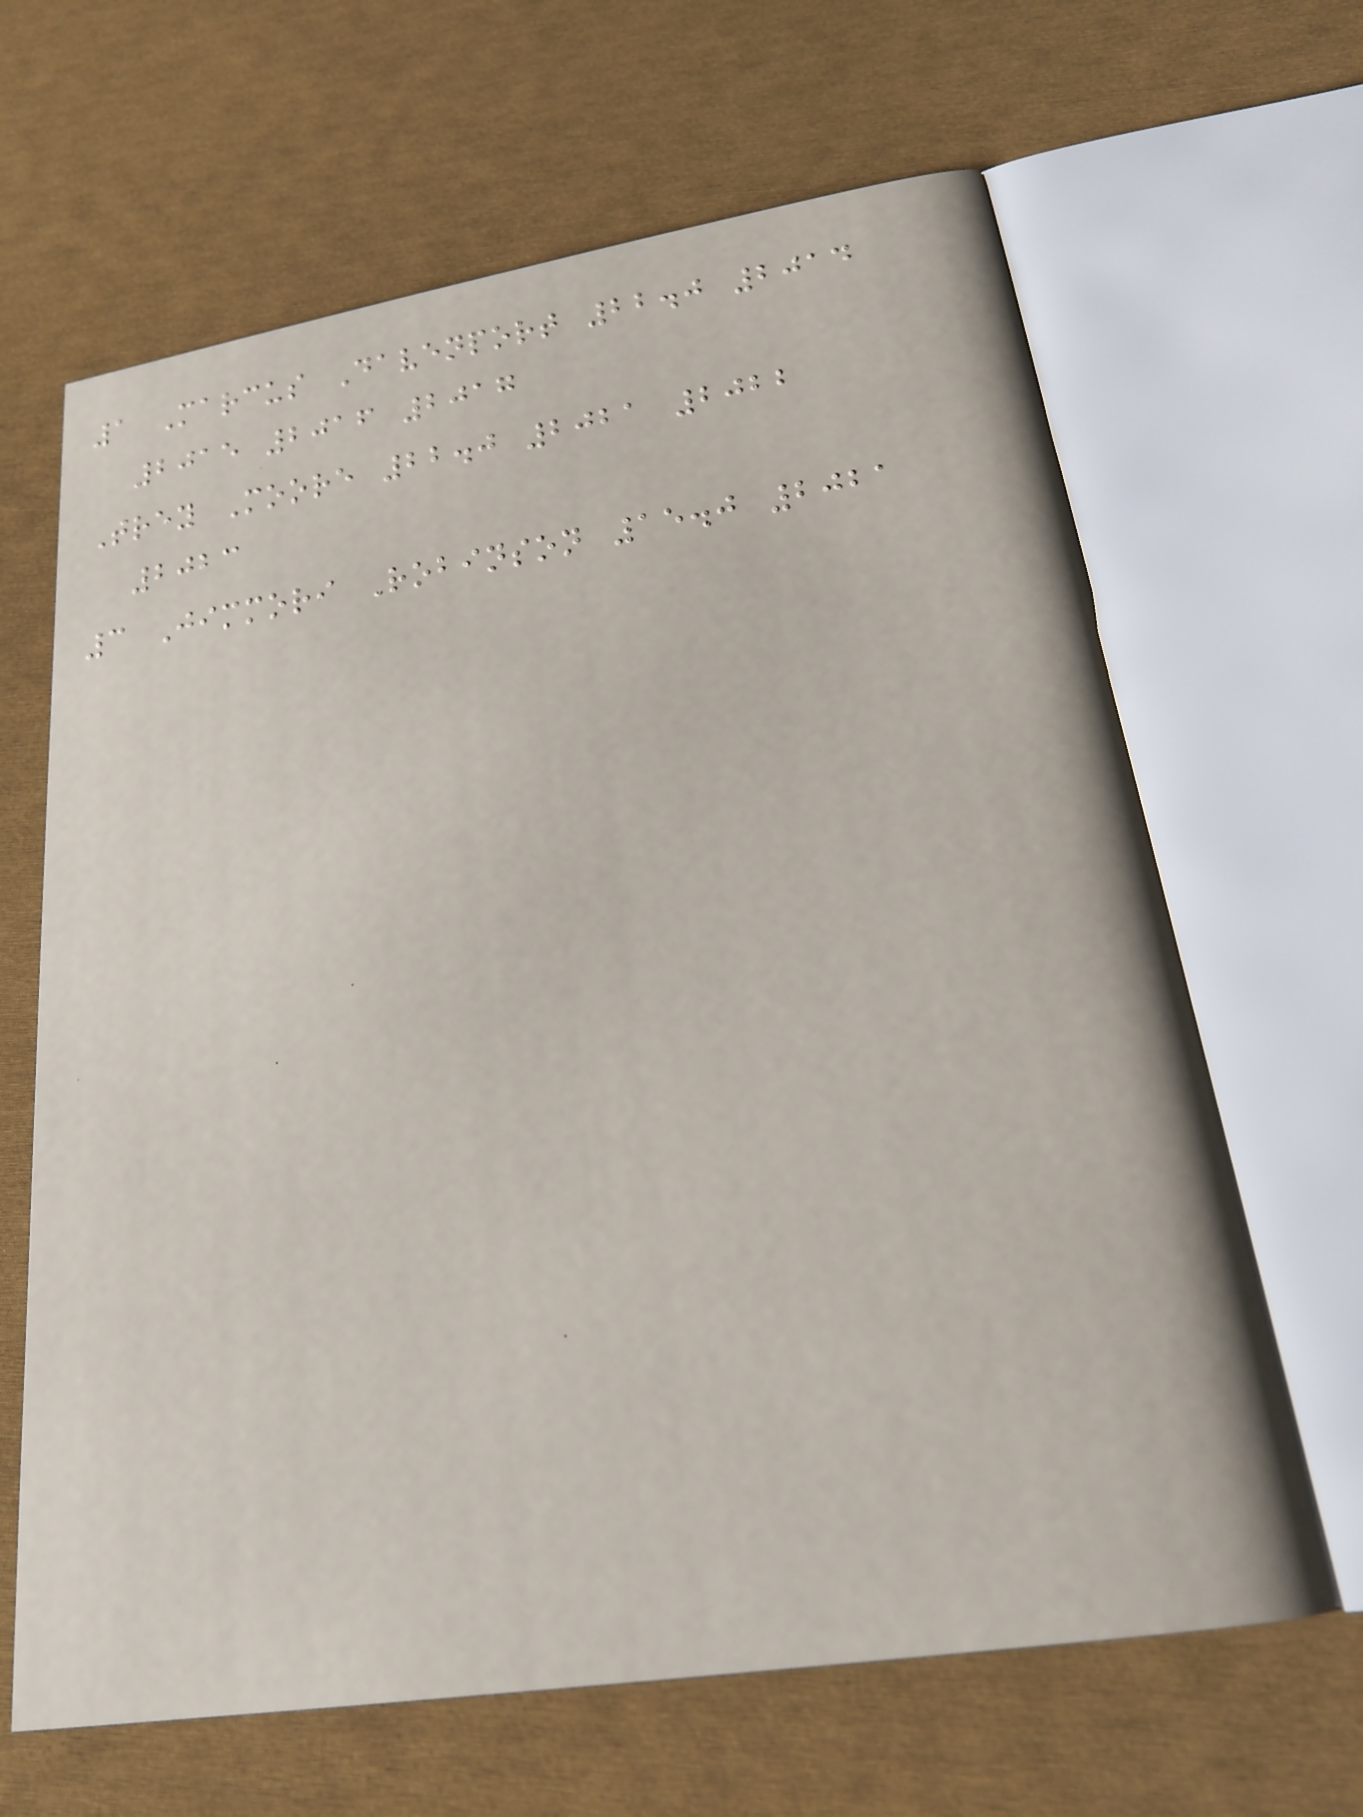1 Marcus Davenport 22.0 2014
2015 2016 2017
Trey Moore 22.0 2021 2022
2023
3 Jimmori Robinson 15.0 2021
